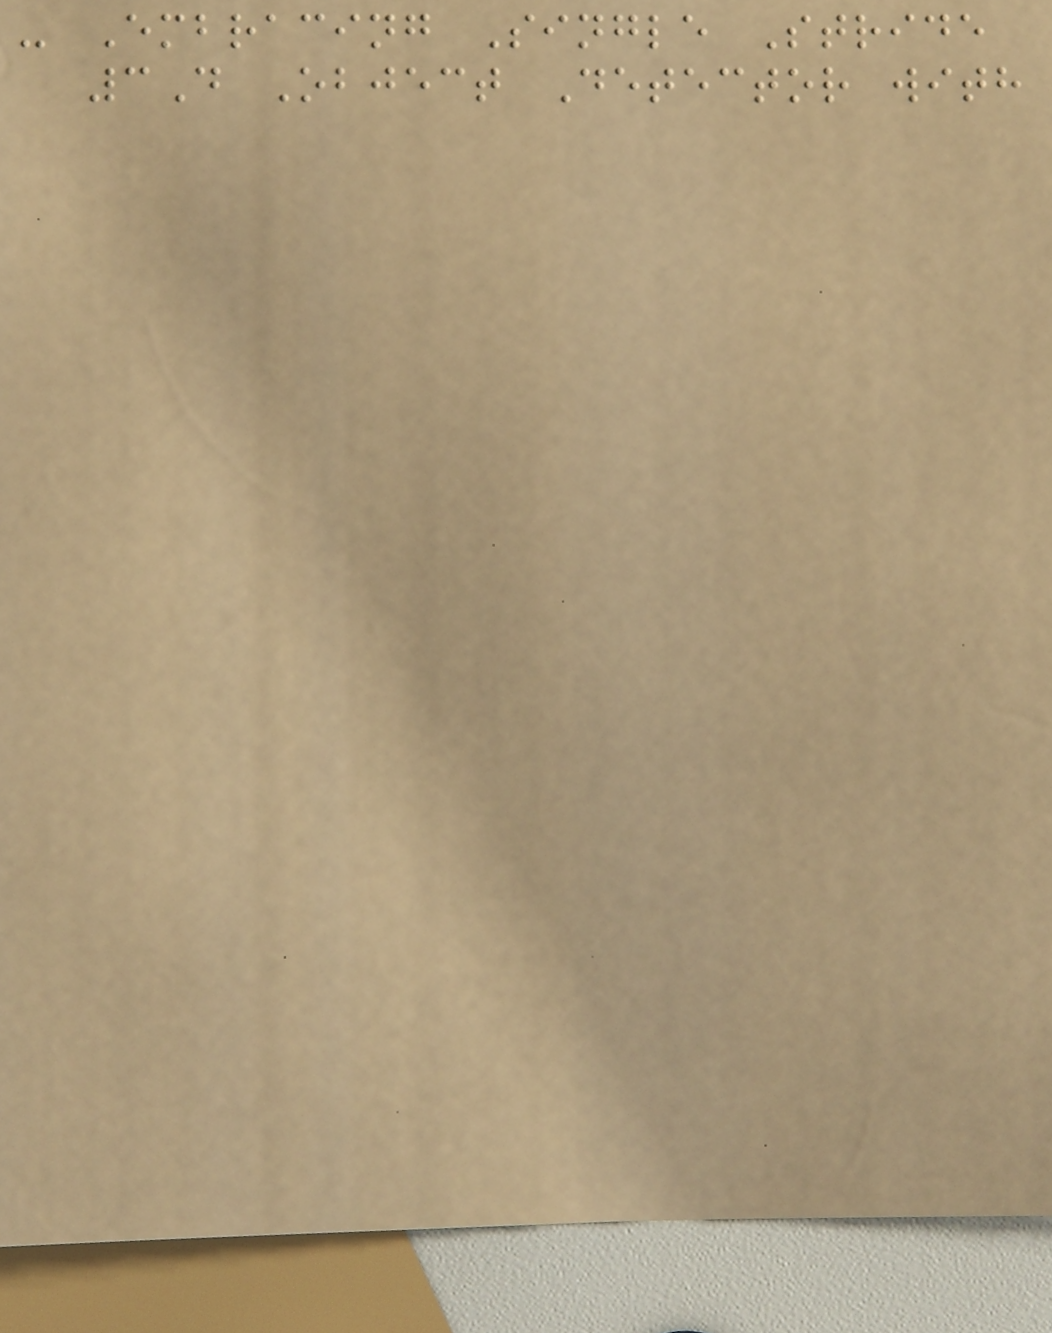- Embracing Single Stride
3D Object Detector with
